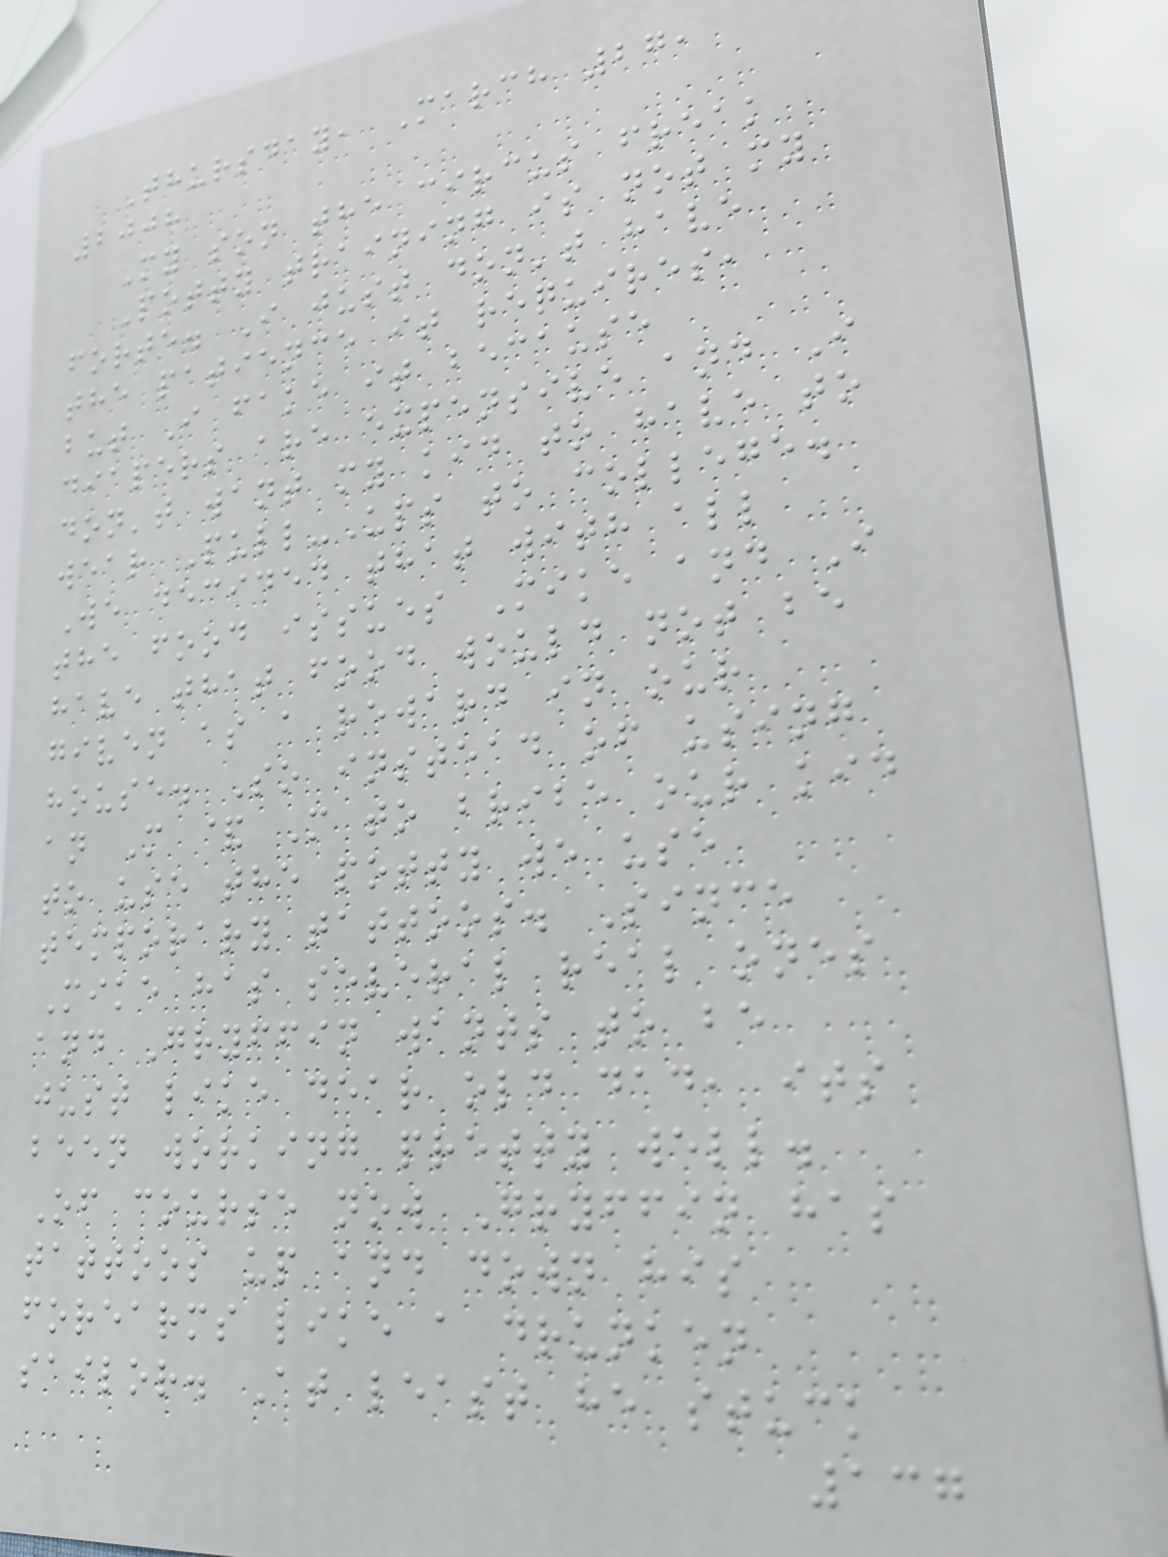Thursday, March 27,
2008
My son the circus freak
Potty training is not my
forte. I just don't have
the patience it requires,
but I fake it because
diapers are expensive and I
don't want my kid to have to
wear Pull-Ups to college.
We decided that with all
the food issues Mike and I
have that food would not be
given as a reward in our
house. So instead of using
an M & M to bribe our kid
to use the potty we use
temporary tattoos. Since
Mike has several real ones
and Gryffin wants to be
just like dear old dad, its
been working pretty well.
Of course now Gryffin has
tattoos up and down his
forearms like a drunken
sailor. At least he stuck
137
